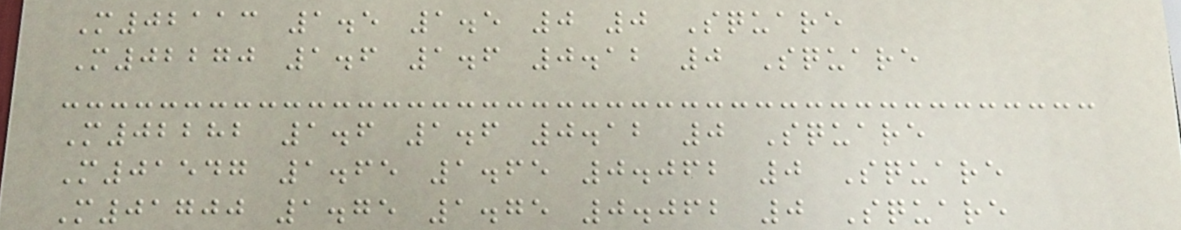M02113 1.5 1.5 0 0 Square
M02270 1.6 1.6 0.12 0 Square
M02282 1.6 1.6 0.12 0 Square
M01547 1.65 1.65 0.062 0 Square
M01700 1.75 1.75 0.062 0 Square
